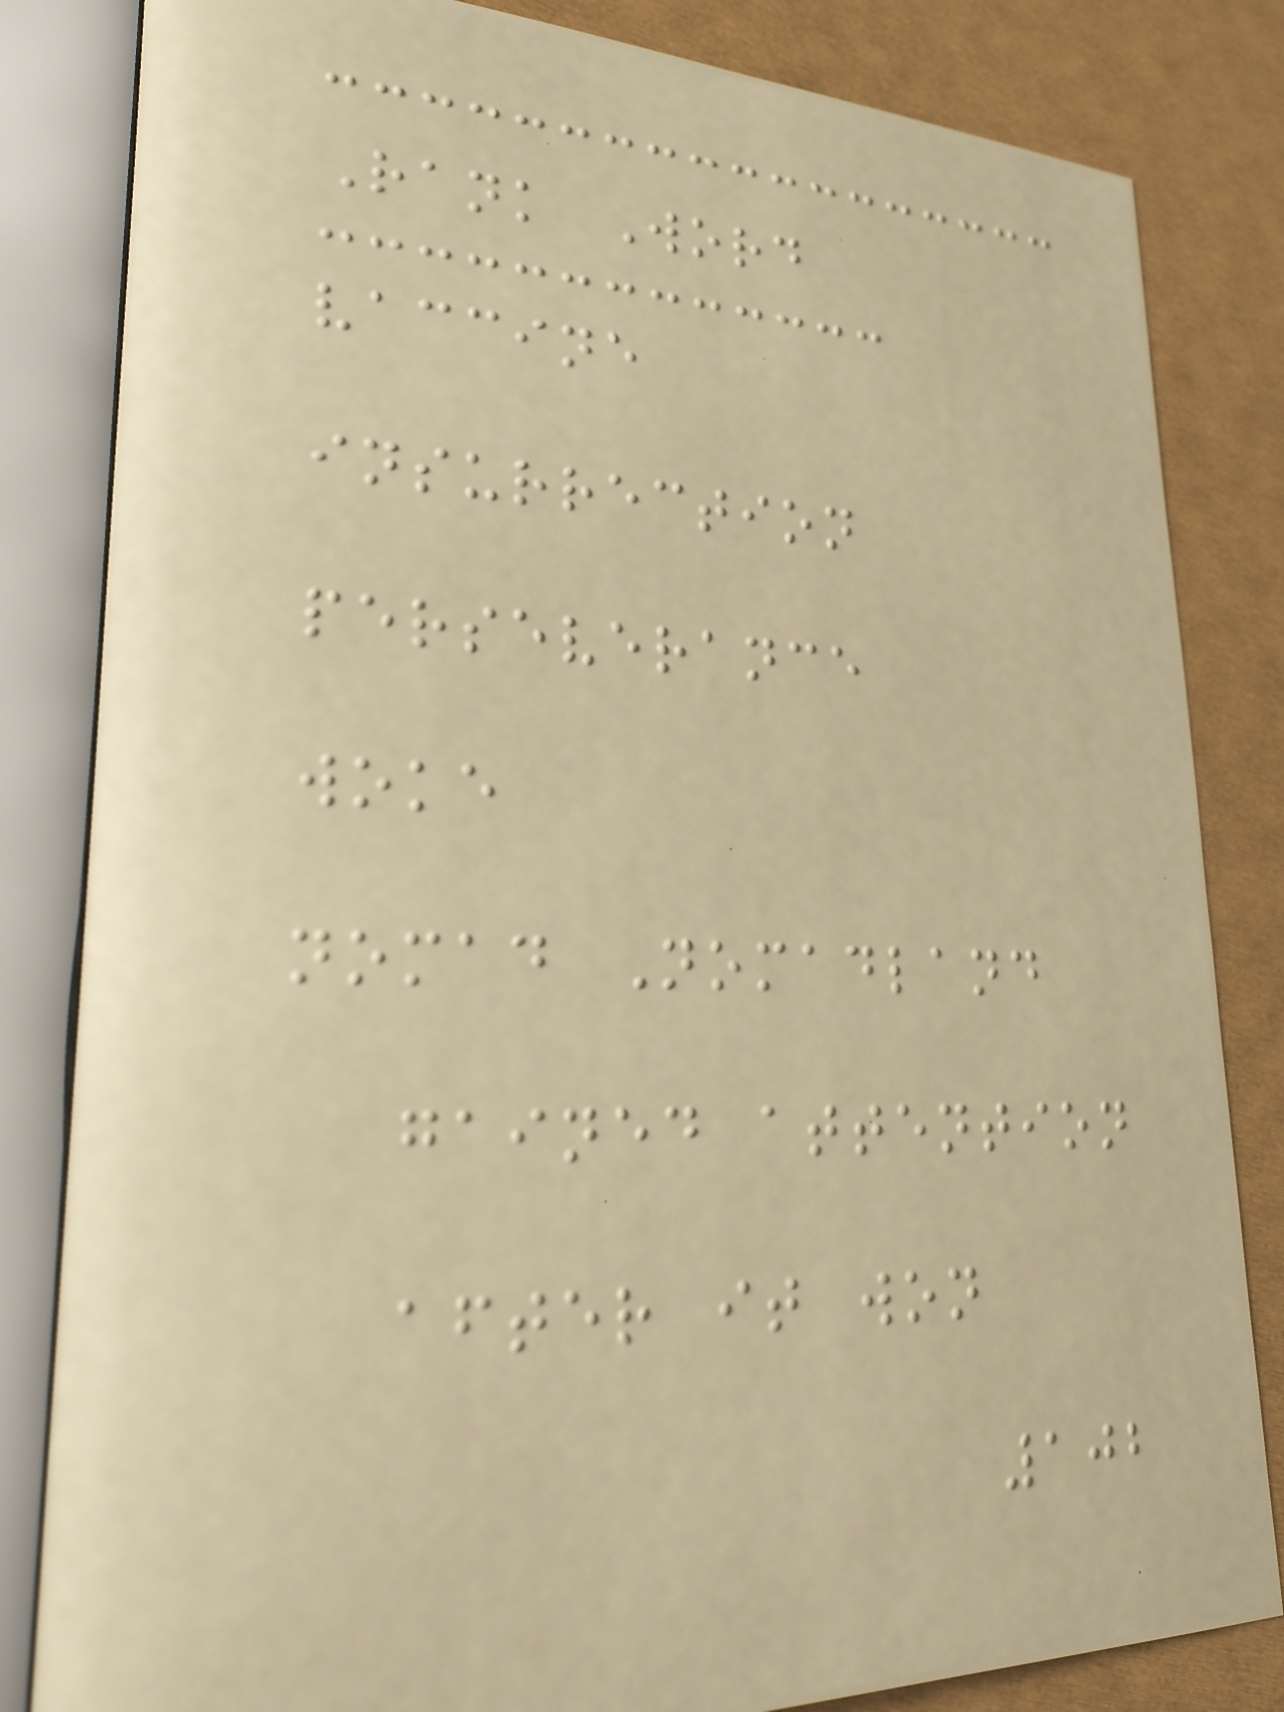Rank Word
vaccine
insurrection
perseverance
woke
nomad Nomadland
gained attention
after it won
102
